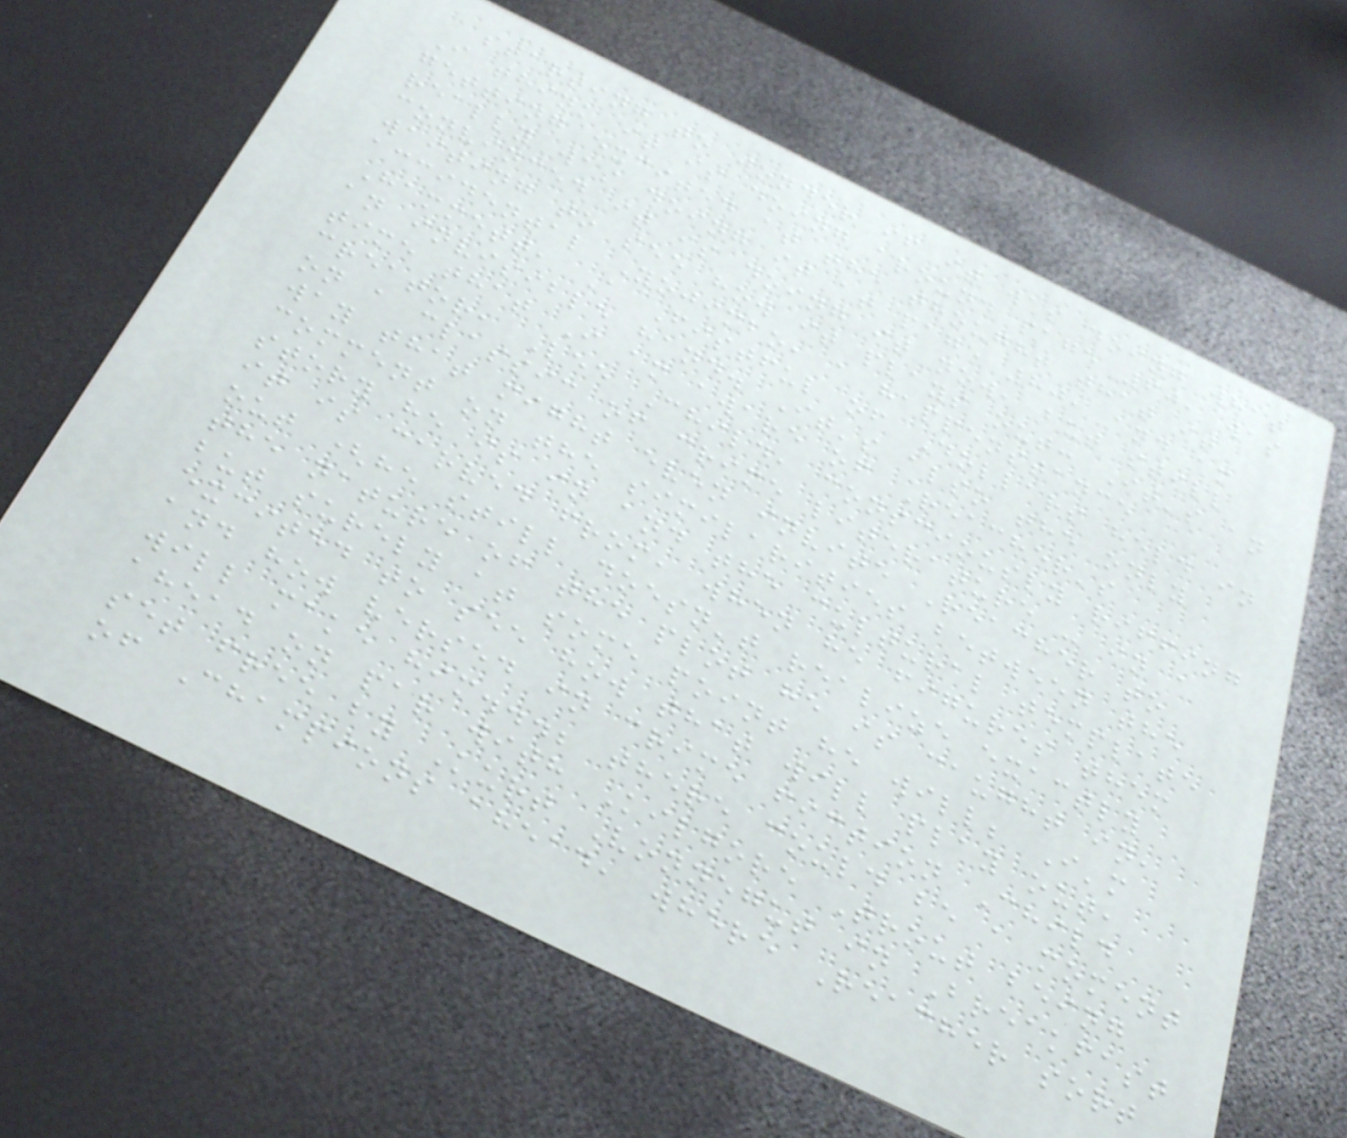starting to wonder if it was doing what
I think it is doing around page 60, was
getting excited at the thought that it
really was doing it at page 80, and am
convinced it is doing it now, but still
waiting to see how it plays out: It's an
accidental Yojimbo, a happenstance
Hammett, A Fistful of Dollars held in
an invisible hand. It's also the only
time that I am aware of Reacher's
creator, Lee Child, consciously riffing
on a classic of crime literature - in a
way that might even invite Reacher to
comment on the similarities between the
story he is in and the cultural template
it is carved from, when he figures them
out (he still doesn't realize exactly
the nature of the plot he is caught in,
but surely at some point he will; I'm
excited to see how that will play out,
and how versed in crime fiction Child
will make him...; there could be a moment
ahead on par with Kilgore Trout being
set free by Kurt Vonnegut in Breakfast
of Champions ahead, where Reacher sort
